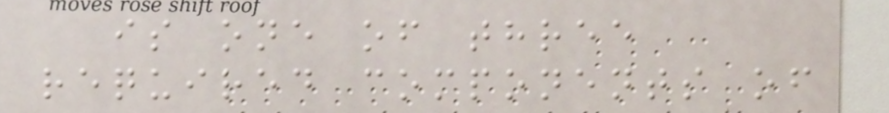is one of three
required components of
